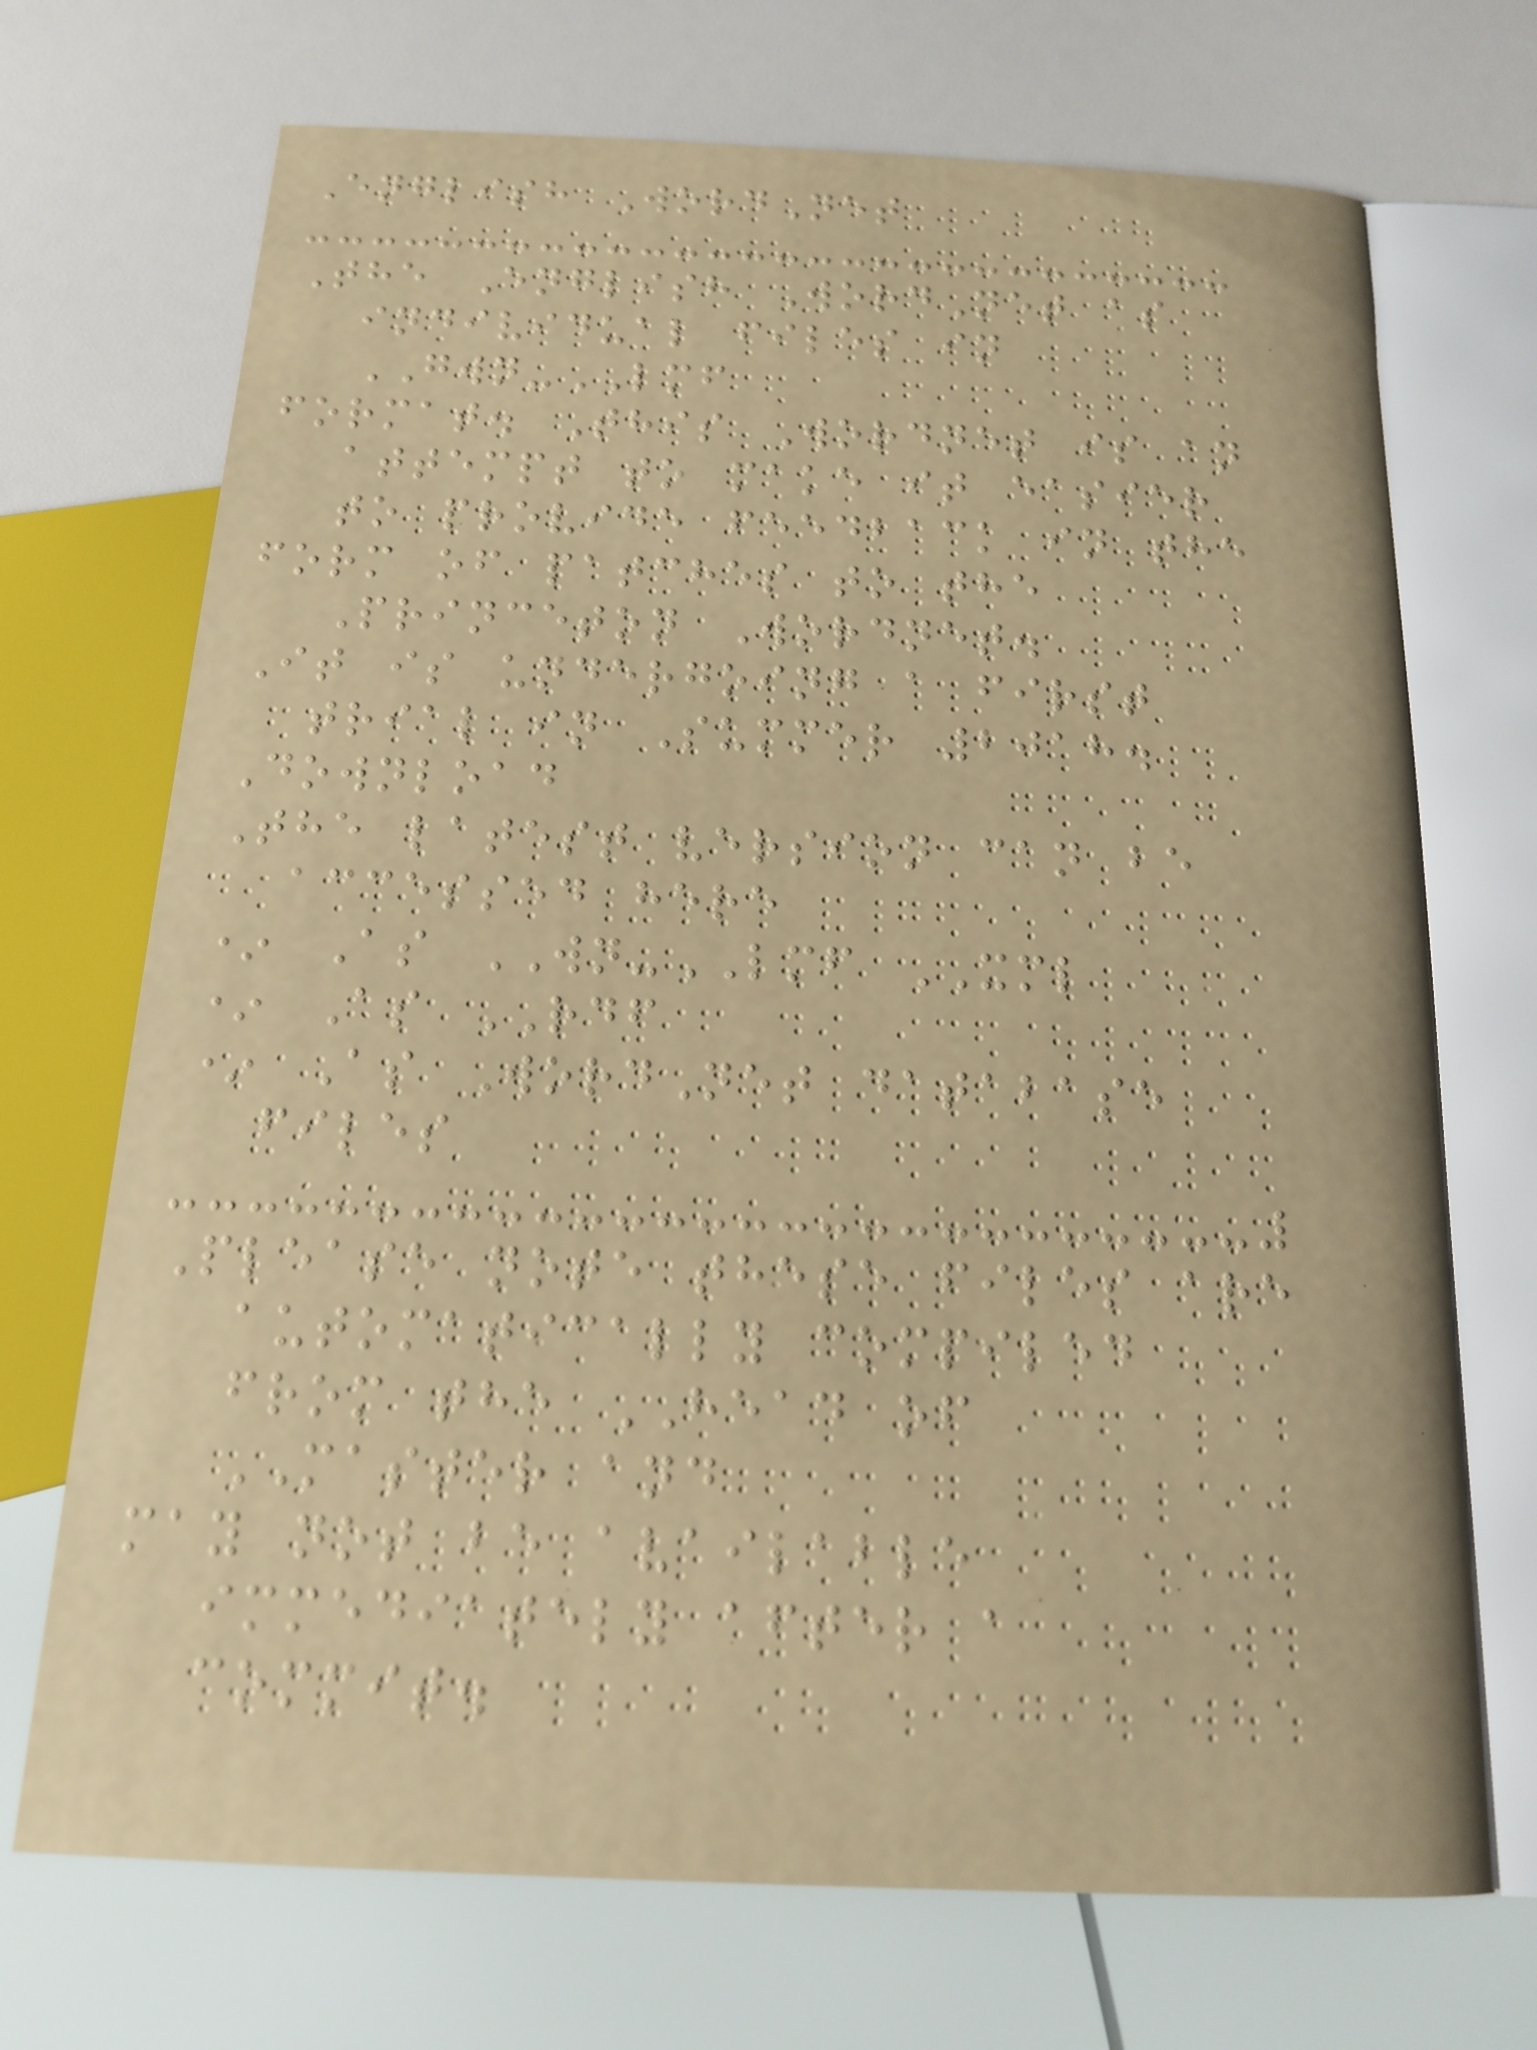English WordNet
The English WordNet as
individual files in
GWN-LMF
format. This Wordnet is an
attempt to make it easier
to provide feedback in the
form of patches to the
Princeton Wordnet.
It is undergoing a first
trial in Summer 2018.
Download
The latest version can be
accessed here
* As WN-LMF XML
* As RDF
* As WordNet database
files
Please note these files are
automatically compiled
from the HEAD of
MASTER and
may not be available
immediately after a
commit.
